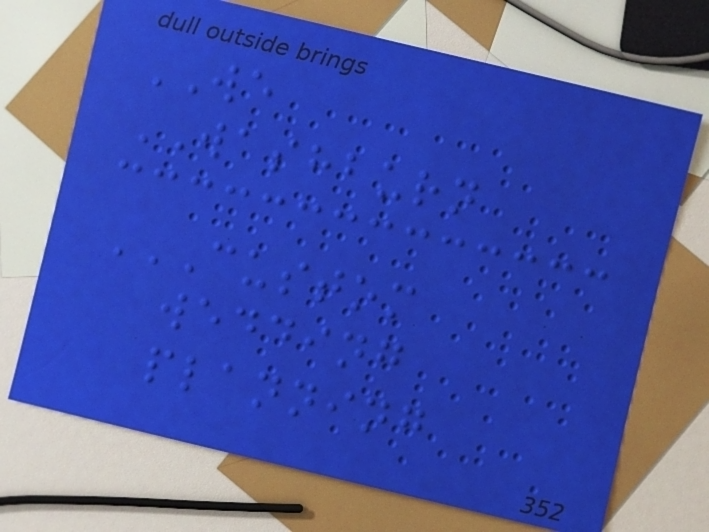WE
WASHBURN
CUSTOM
WEDDING
PLANNING
